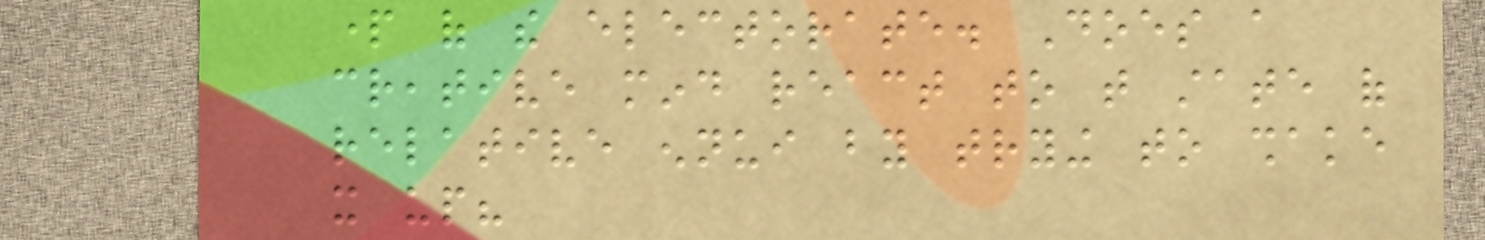part of the electorate. Does a
creative mind react to that state of
relative ennui by trying to shake
it up?
